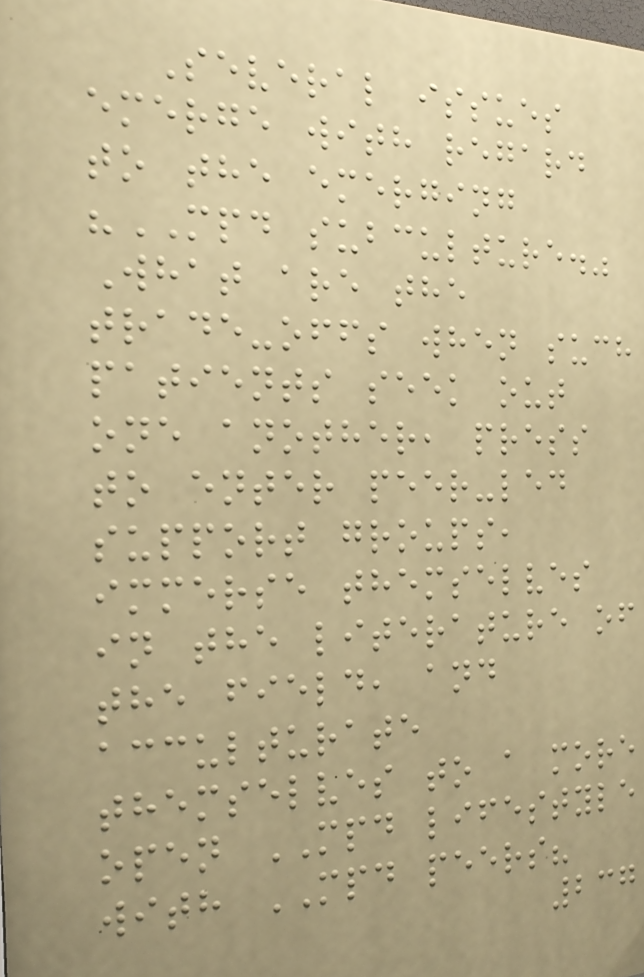Several issues
emerge with regard
to the emerging
"MPD subculture."
What are the
trade-offs when such
patients seek out
one another, press
to enter peer-led
support groups,
immerse themselves
in the literature of
the field, and
acculturate
themselves to a more
open MPD lifestyle
with MPD peers?
237
